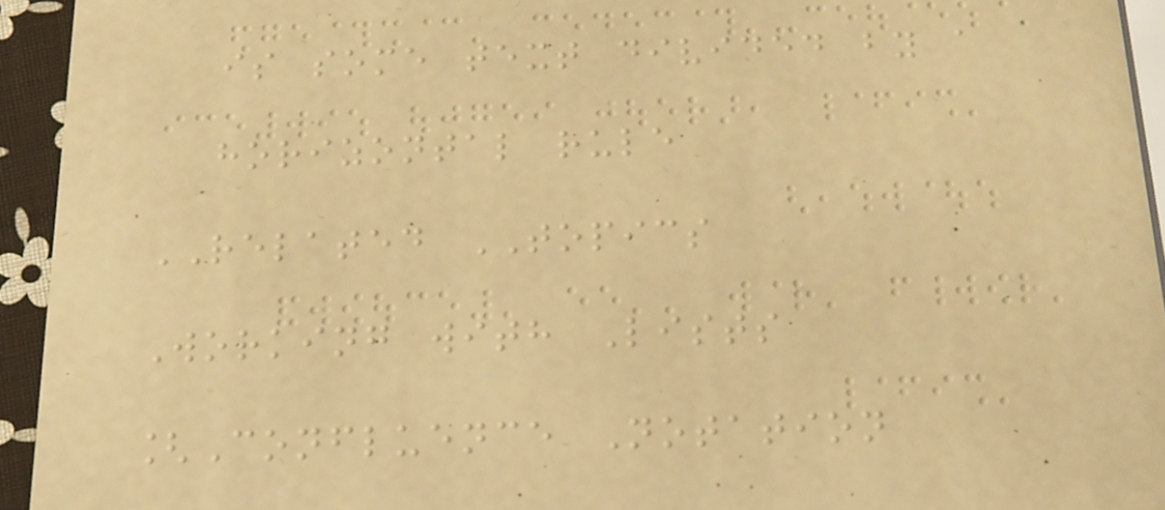is some text divided by a
horizontal rule
RELATED TOPICS
Working with Lists
[Confluence Notation
